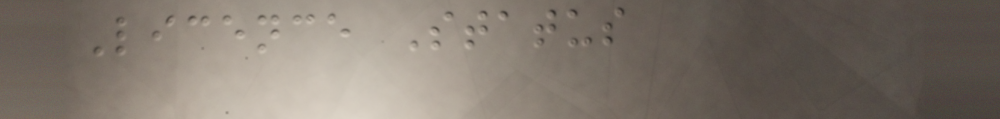Licence Status
